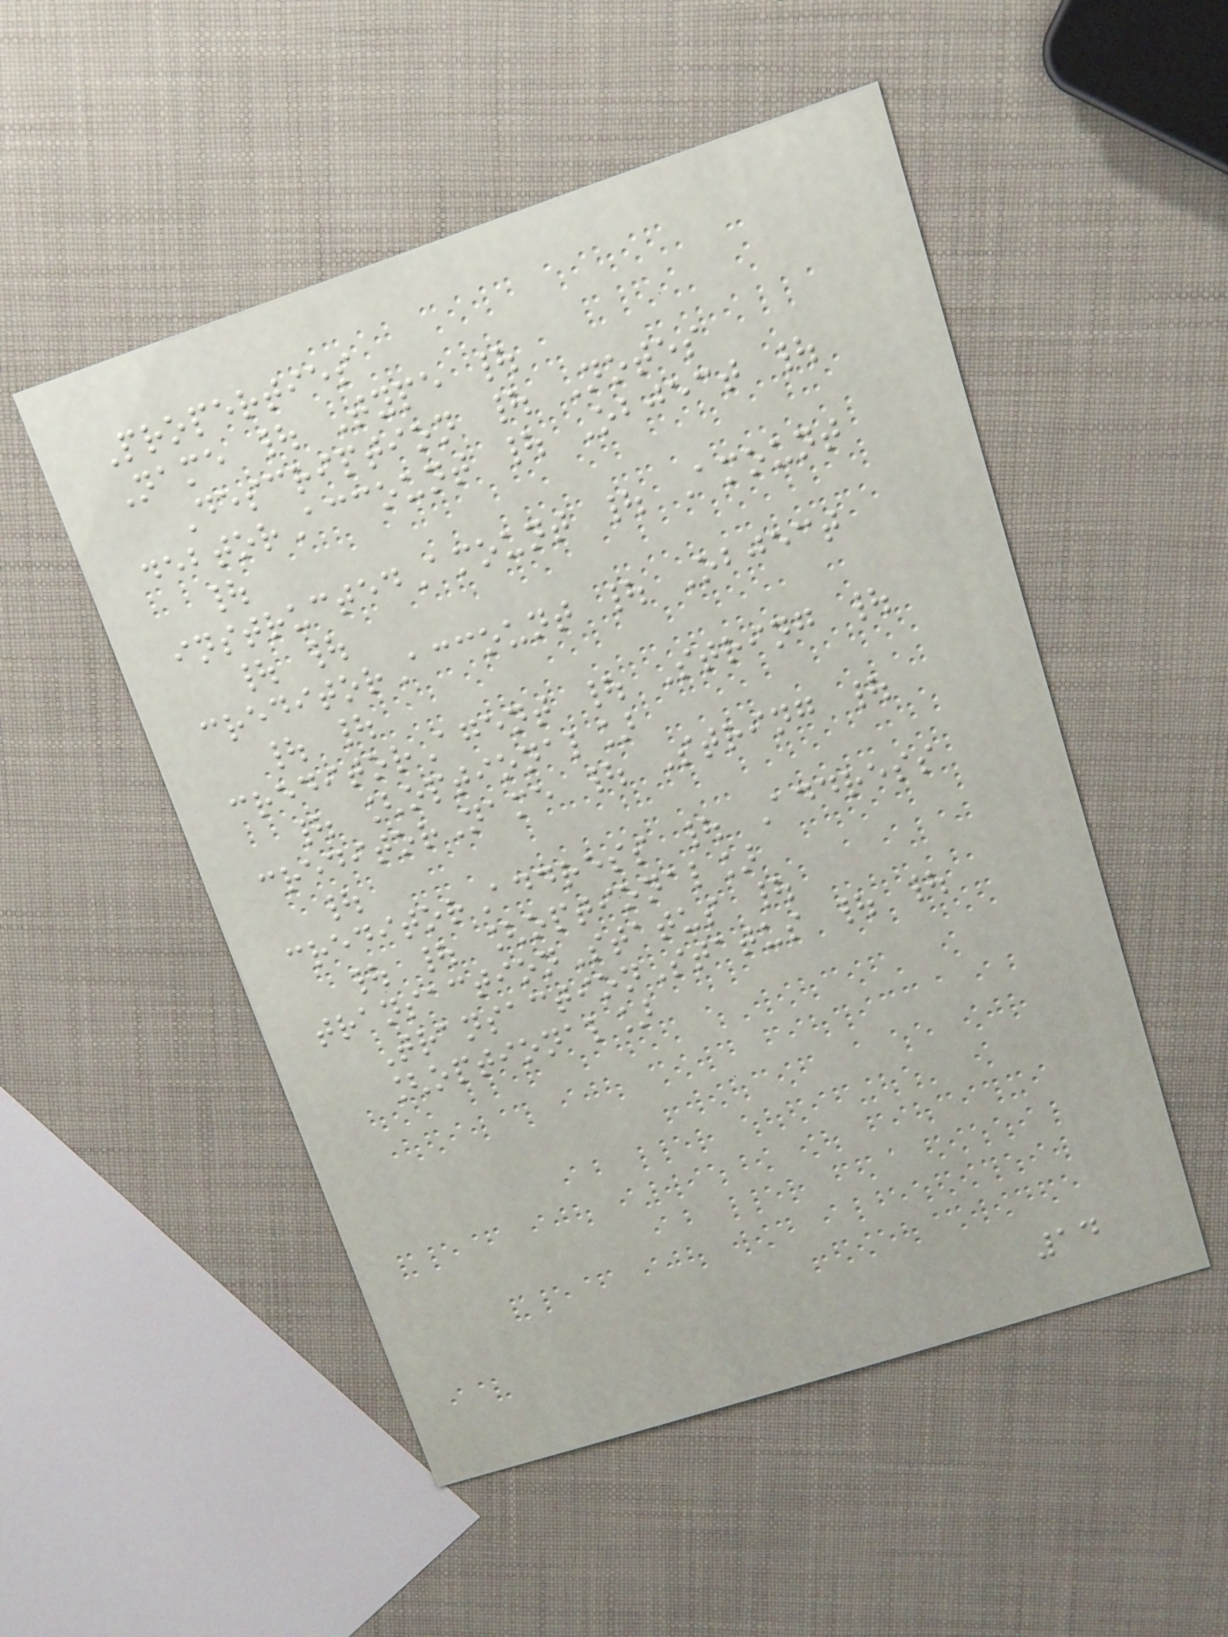Properties
Name | Type |
Description | Notes
debtorAccount | Object |
|
instructedAmount | Amount
| |
creditorAccount | Object
| |
creditorAgent | String |
| [optional]
creditorName | String |
|
creditorAddress | Address
| | [optional]
transactionStatus |
TransactionStatus | |
[optional]
14
